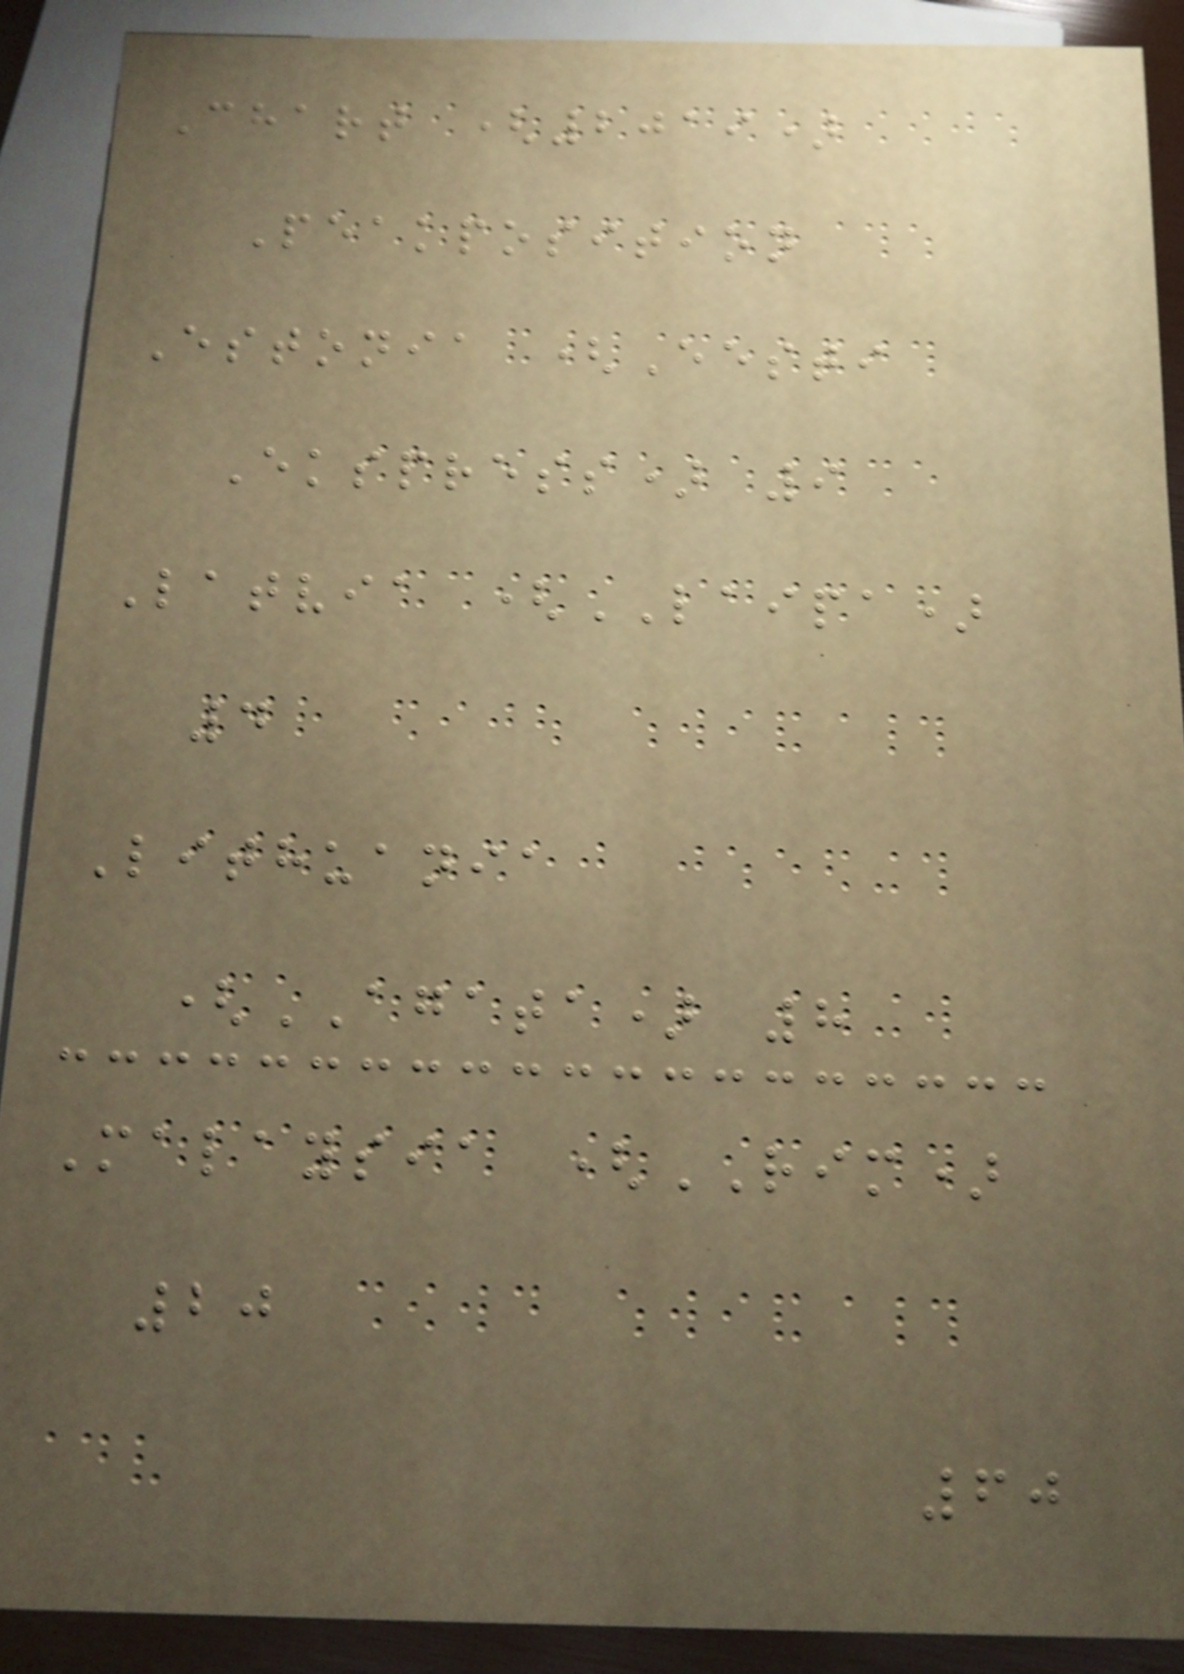Chart (2019)
Peakposition
Estonia (Eesti
Ekspress) 9
Latvia (LAIPA)
4
Lithuania
(AGATA) 8
Malaysia (RIM)
20
60
